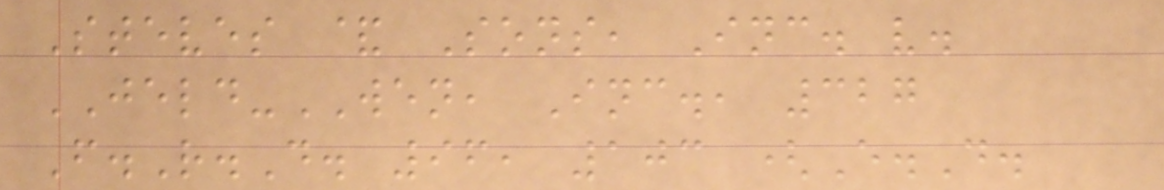Steves & Sons, Inc. v.
JELD-WEN, Inc., 327
F.R.D. 96, 103 (E.D.
